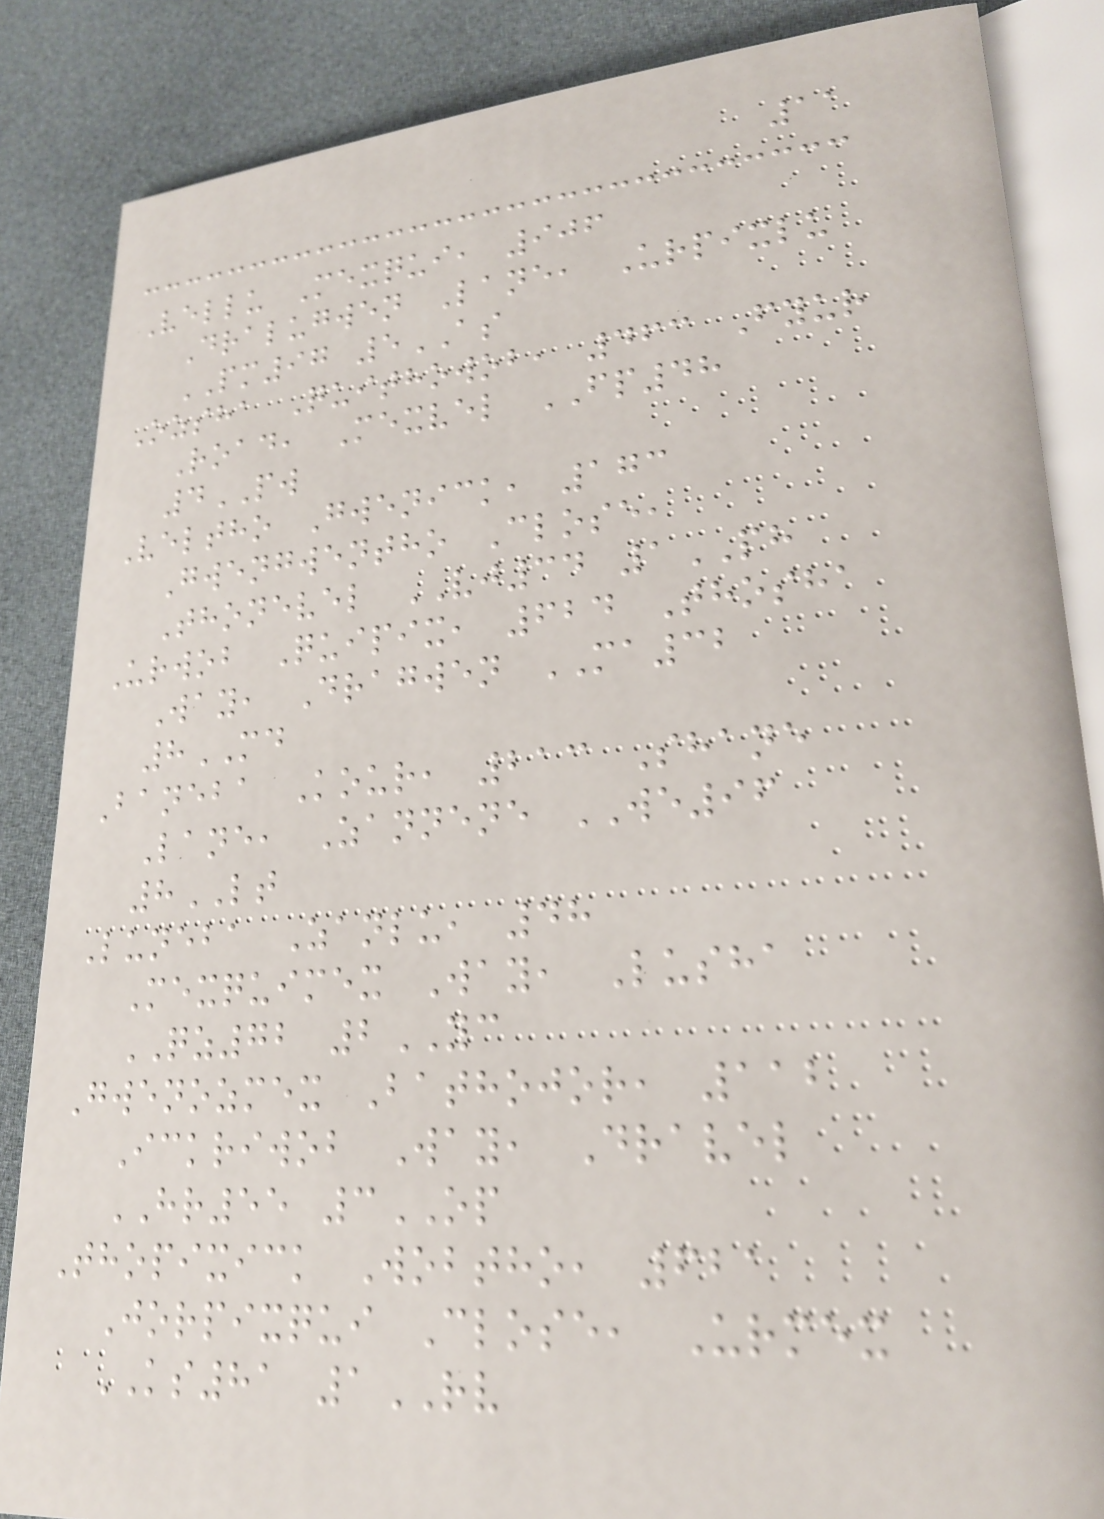11
Vellu Mexqui, 906
Dralugwen Lane, Urpixlu
PM97 5AS
Ozsha Quithowob, 463 Fyur
Road, Mexvel FP48
4PW
Veltho Gwenick, 173
Gwengwentho Close,
Thonevel VJ34 1PH
Urwob Quipix, 624 Thosha
Way, Dragwen MA32
8MD
Baneba Kour, 213 Shane
Lane, Zannene WE96
8LT
Luneba Zanlu, 48
Mexquimex Way, Lusha
QZ72 2YC
Gwenozmex Bathojor, 112
Ickriwob Way, Dravel
HR55 3OP
Thopixick Wobtho, 621
Jorpixqui Close, Urmex
KS81 1RV
